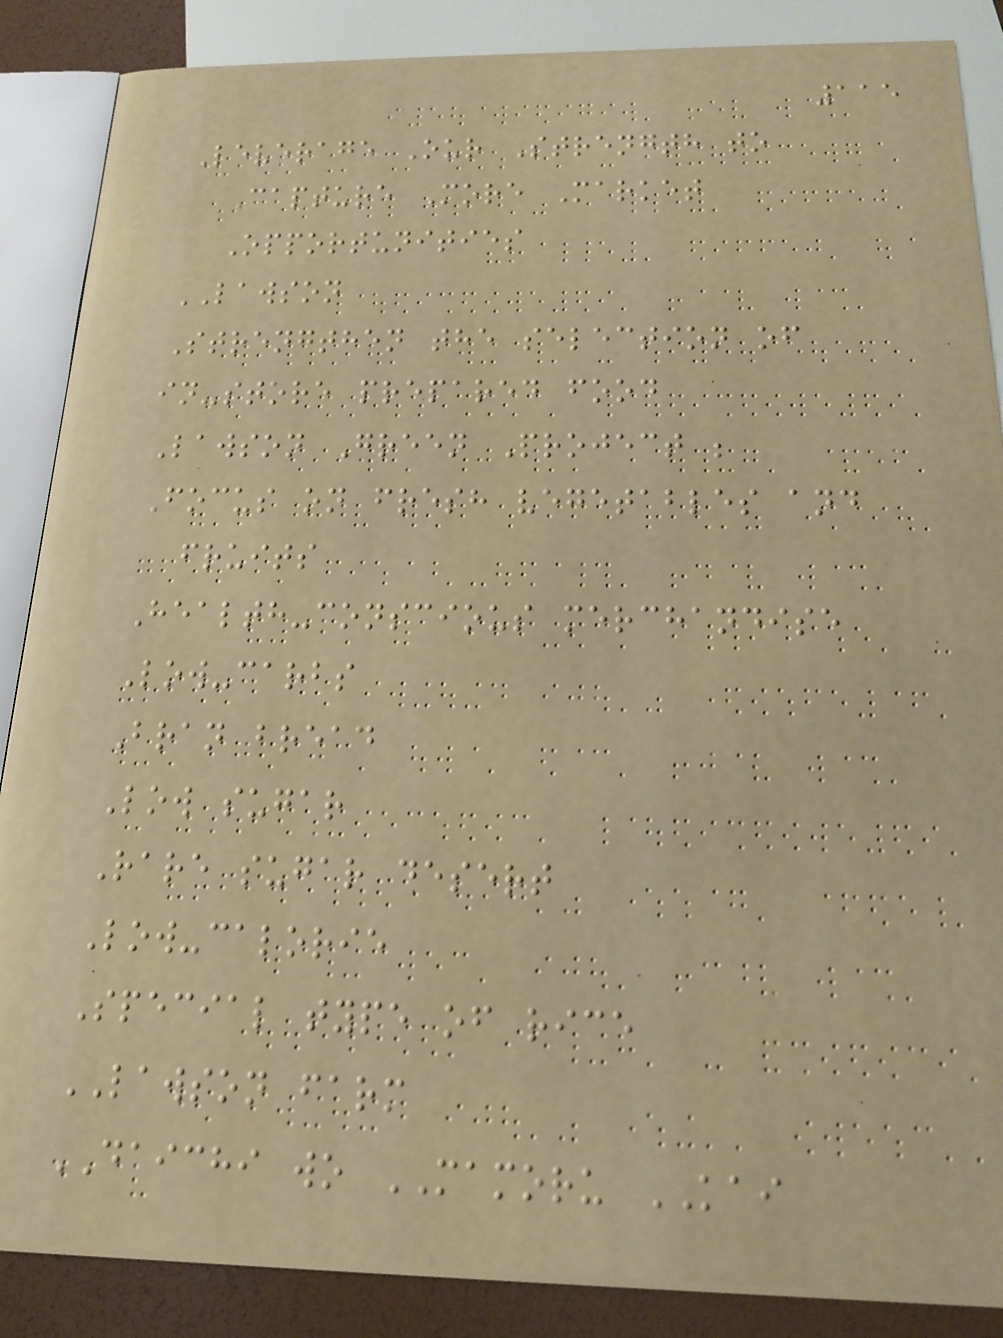115
Leverage Our Strength to
Capture More Market
Opportunities
LAWSON
Strengthen the selection of
in-store prepared food
Lawson Green Project ;
Focus on fresh vegetables and
fruits
Health-conscious merchandise
Low-carbs
Bran bread
Low sugar
Rare sugar desert
Low-calorie
Special type of rice
LAWSON farm
DAICHI wo MAMORU KAI
